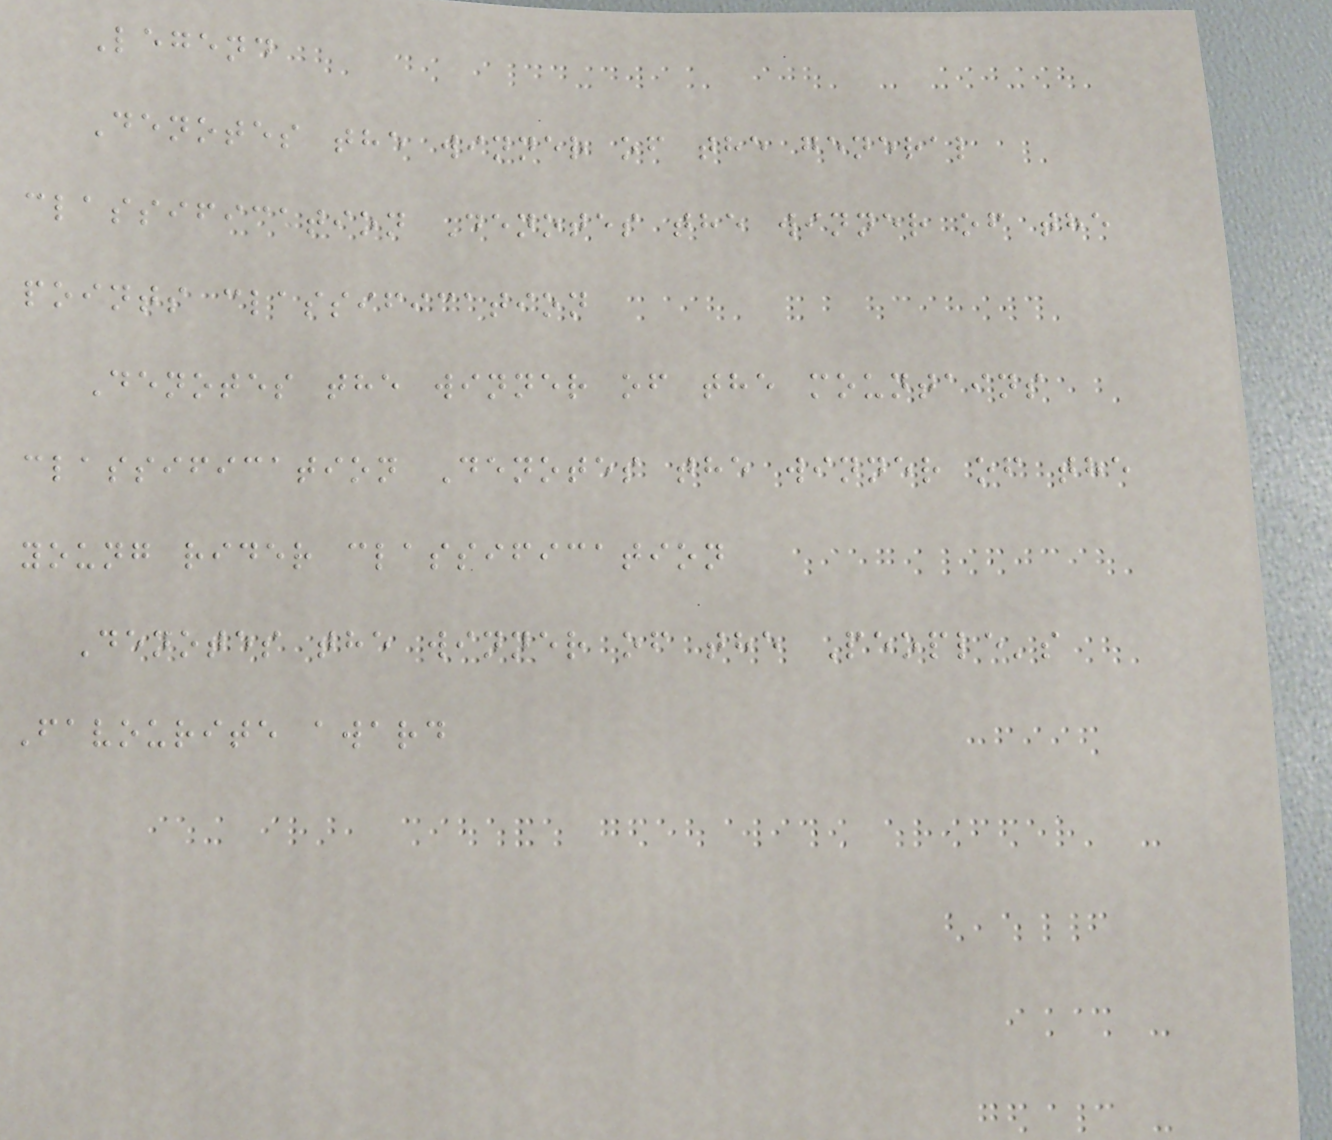Legend
Denotes the winner of the general
classification Denotes the winner of the
points classification
Denotes the winner of the mountains
classification Denotes the winner of the
young rider classification
Denotes the winner of the People's
Favourite award
